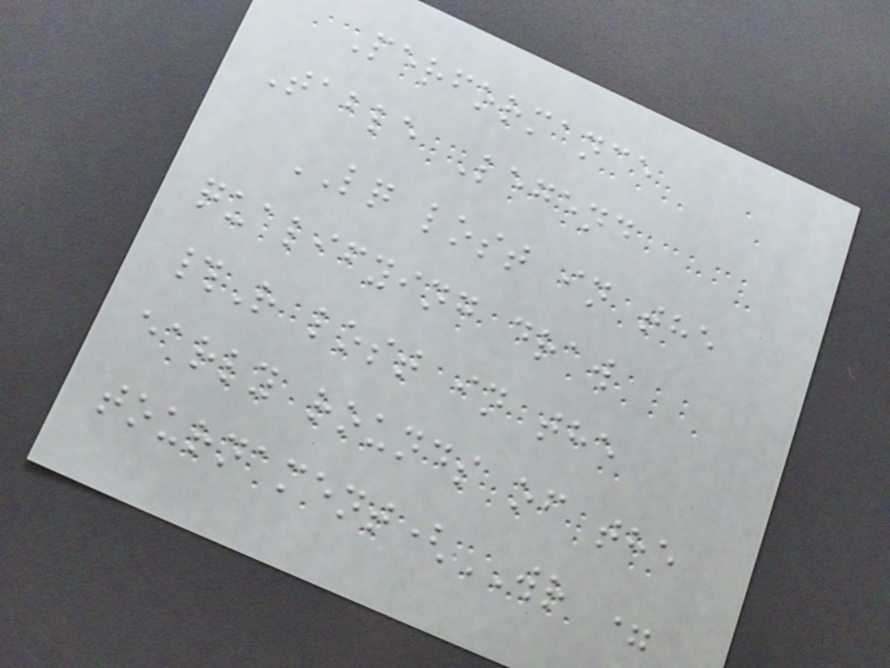Performance
Table Legend
LQ lost in the
qualifying draw
#R lost in the
early rounds of the
tournament(WR =
